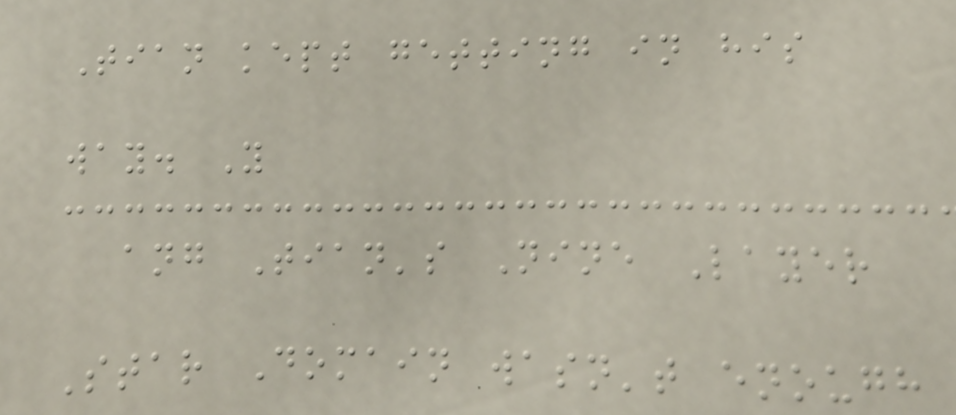Tian kept getting in his
way. Y
ang Tian's Nine Layer
Star Domain wasn't enough
